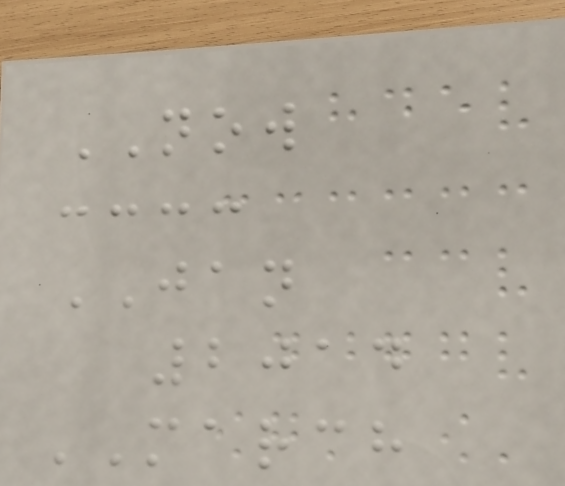NOW
JAN
2014
MARCH
